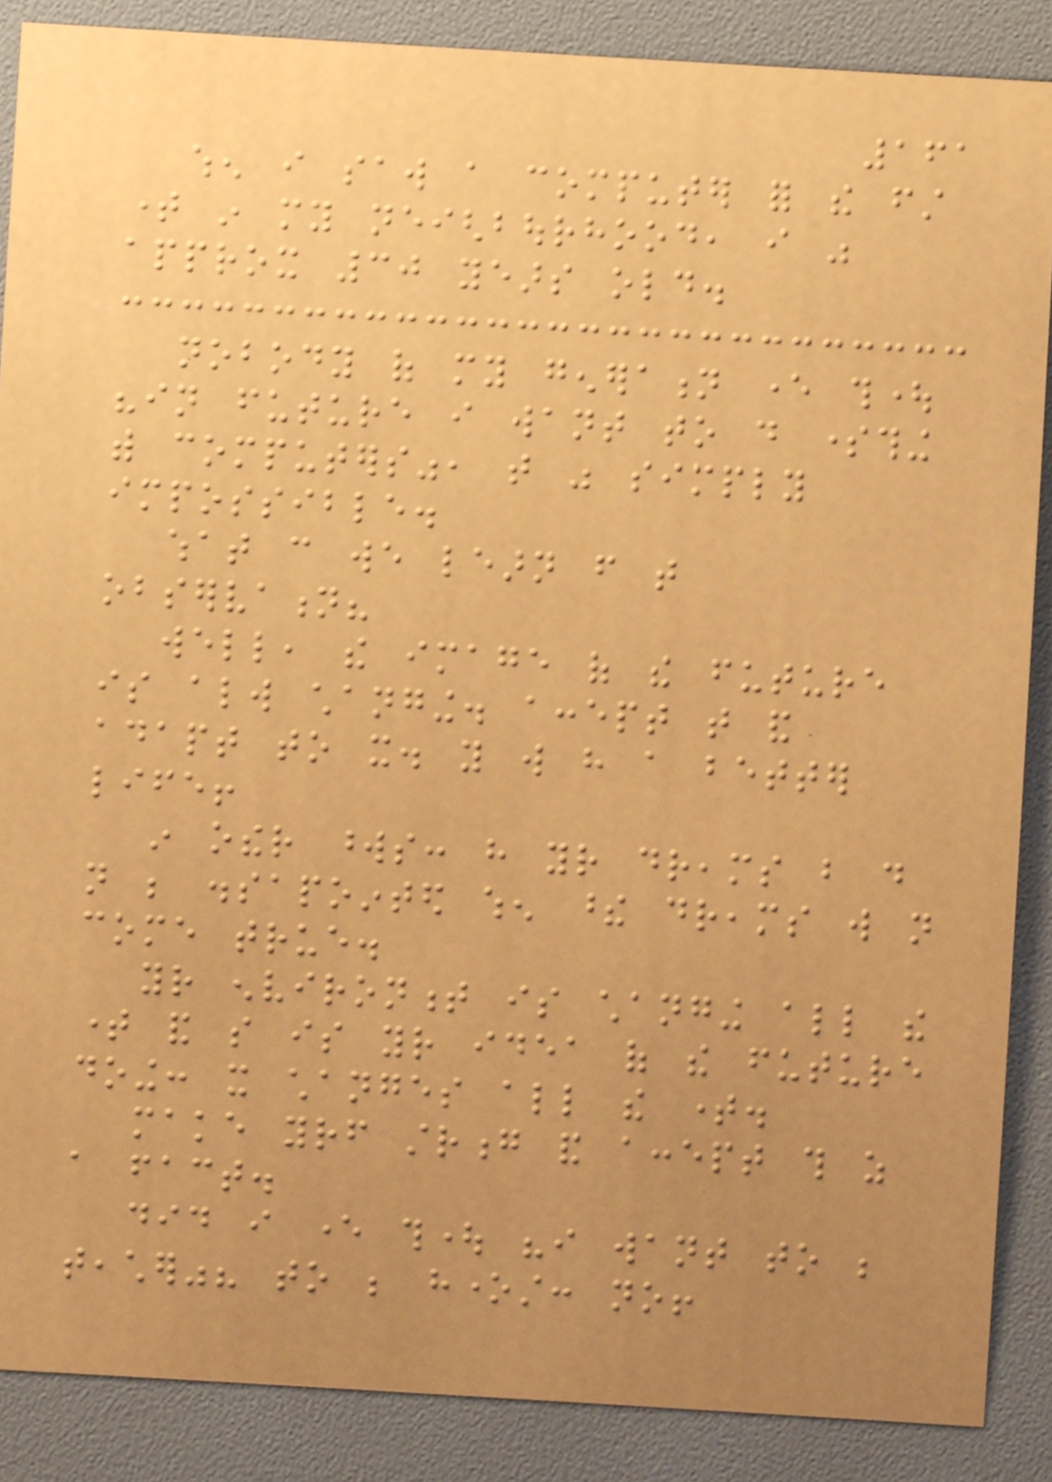161
when i saw a computer for the first
time in my neighbourhood, i was
approx 30 years old.
nobody of my generation ever thought
"in future i want to do something
with computers", that was simply
impossible.
what can we learn from that
observation?
well, the image of the future
is always changing. accept that and
adapt to it. you will have a better
life!
in other words: have your dreams but do
not be dissapointed when these dreams will not
come true.
your environment is changing all the
time and so is your idea of the future
doing: it changes all the time.
make yourself strong and accept this as
a fact.
did i ever thought "i want to be
teacher"? to be honest: no!
